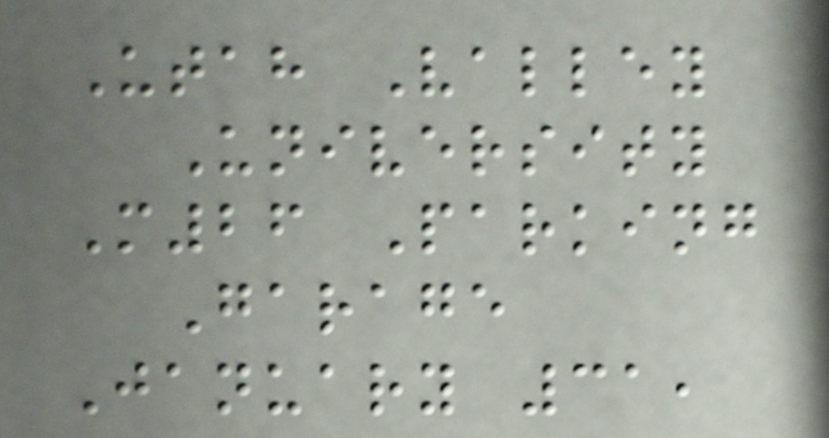Utah Valley
University
M26 Parking
Garage
January 31,
